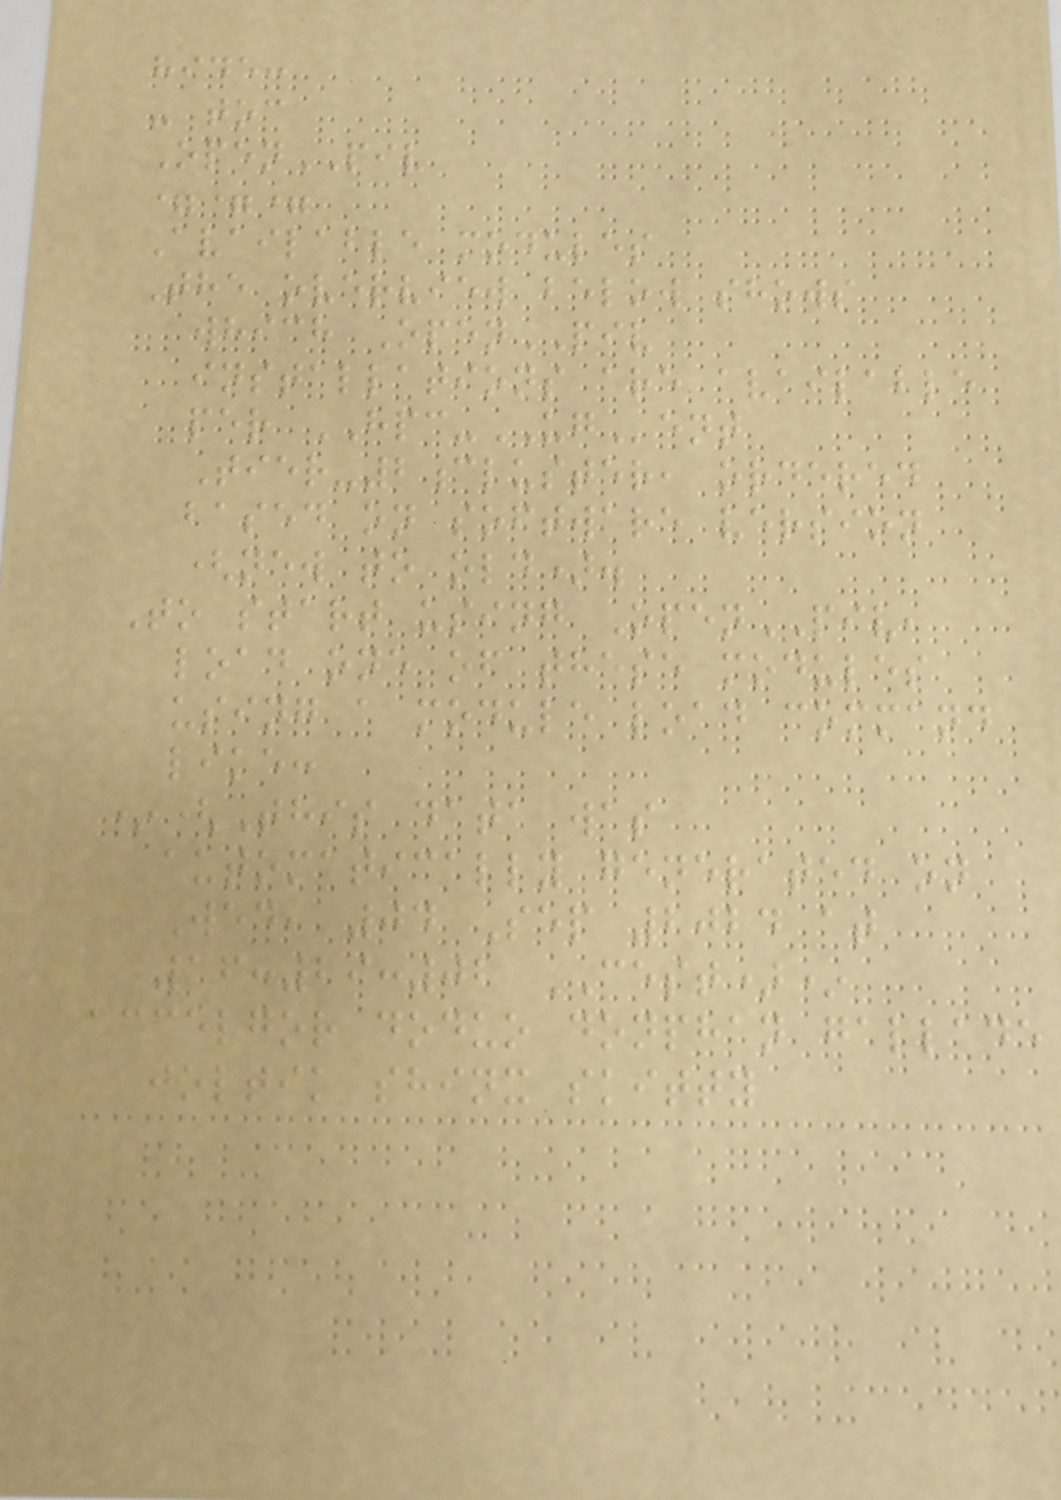hide:
- toc
OpenPIV
===
Available modules
The overview below shows
which OpenPIV
installations are available
per HPC-UGent
Tier-2cluster, ordered
based on software version
(new to old).
To start using OpenPIV,
load one of these modules
using a module load command
like:
*(This data was
automatically generated on
Wed, 04 Sep 2024 at
16:29:02 CEST)*
accelgor doduo donphan gallade
joltik shinx skitty
